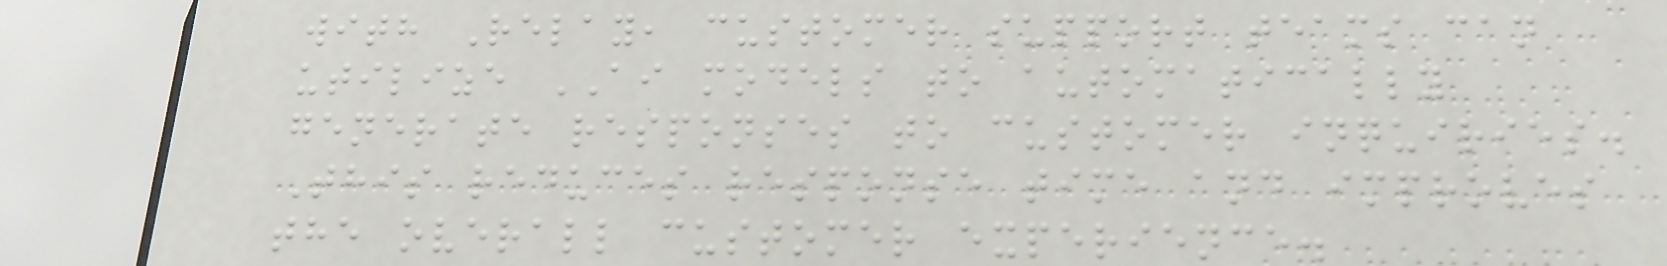with Relay, customer support teams can
utilize AI models to automatically
generate responses to customer inquiries.
This reduces response time and improves
the overall customer experience.
